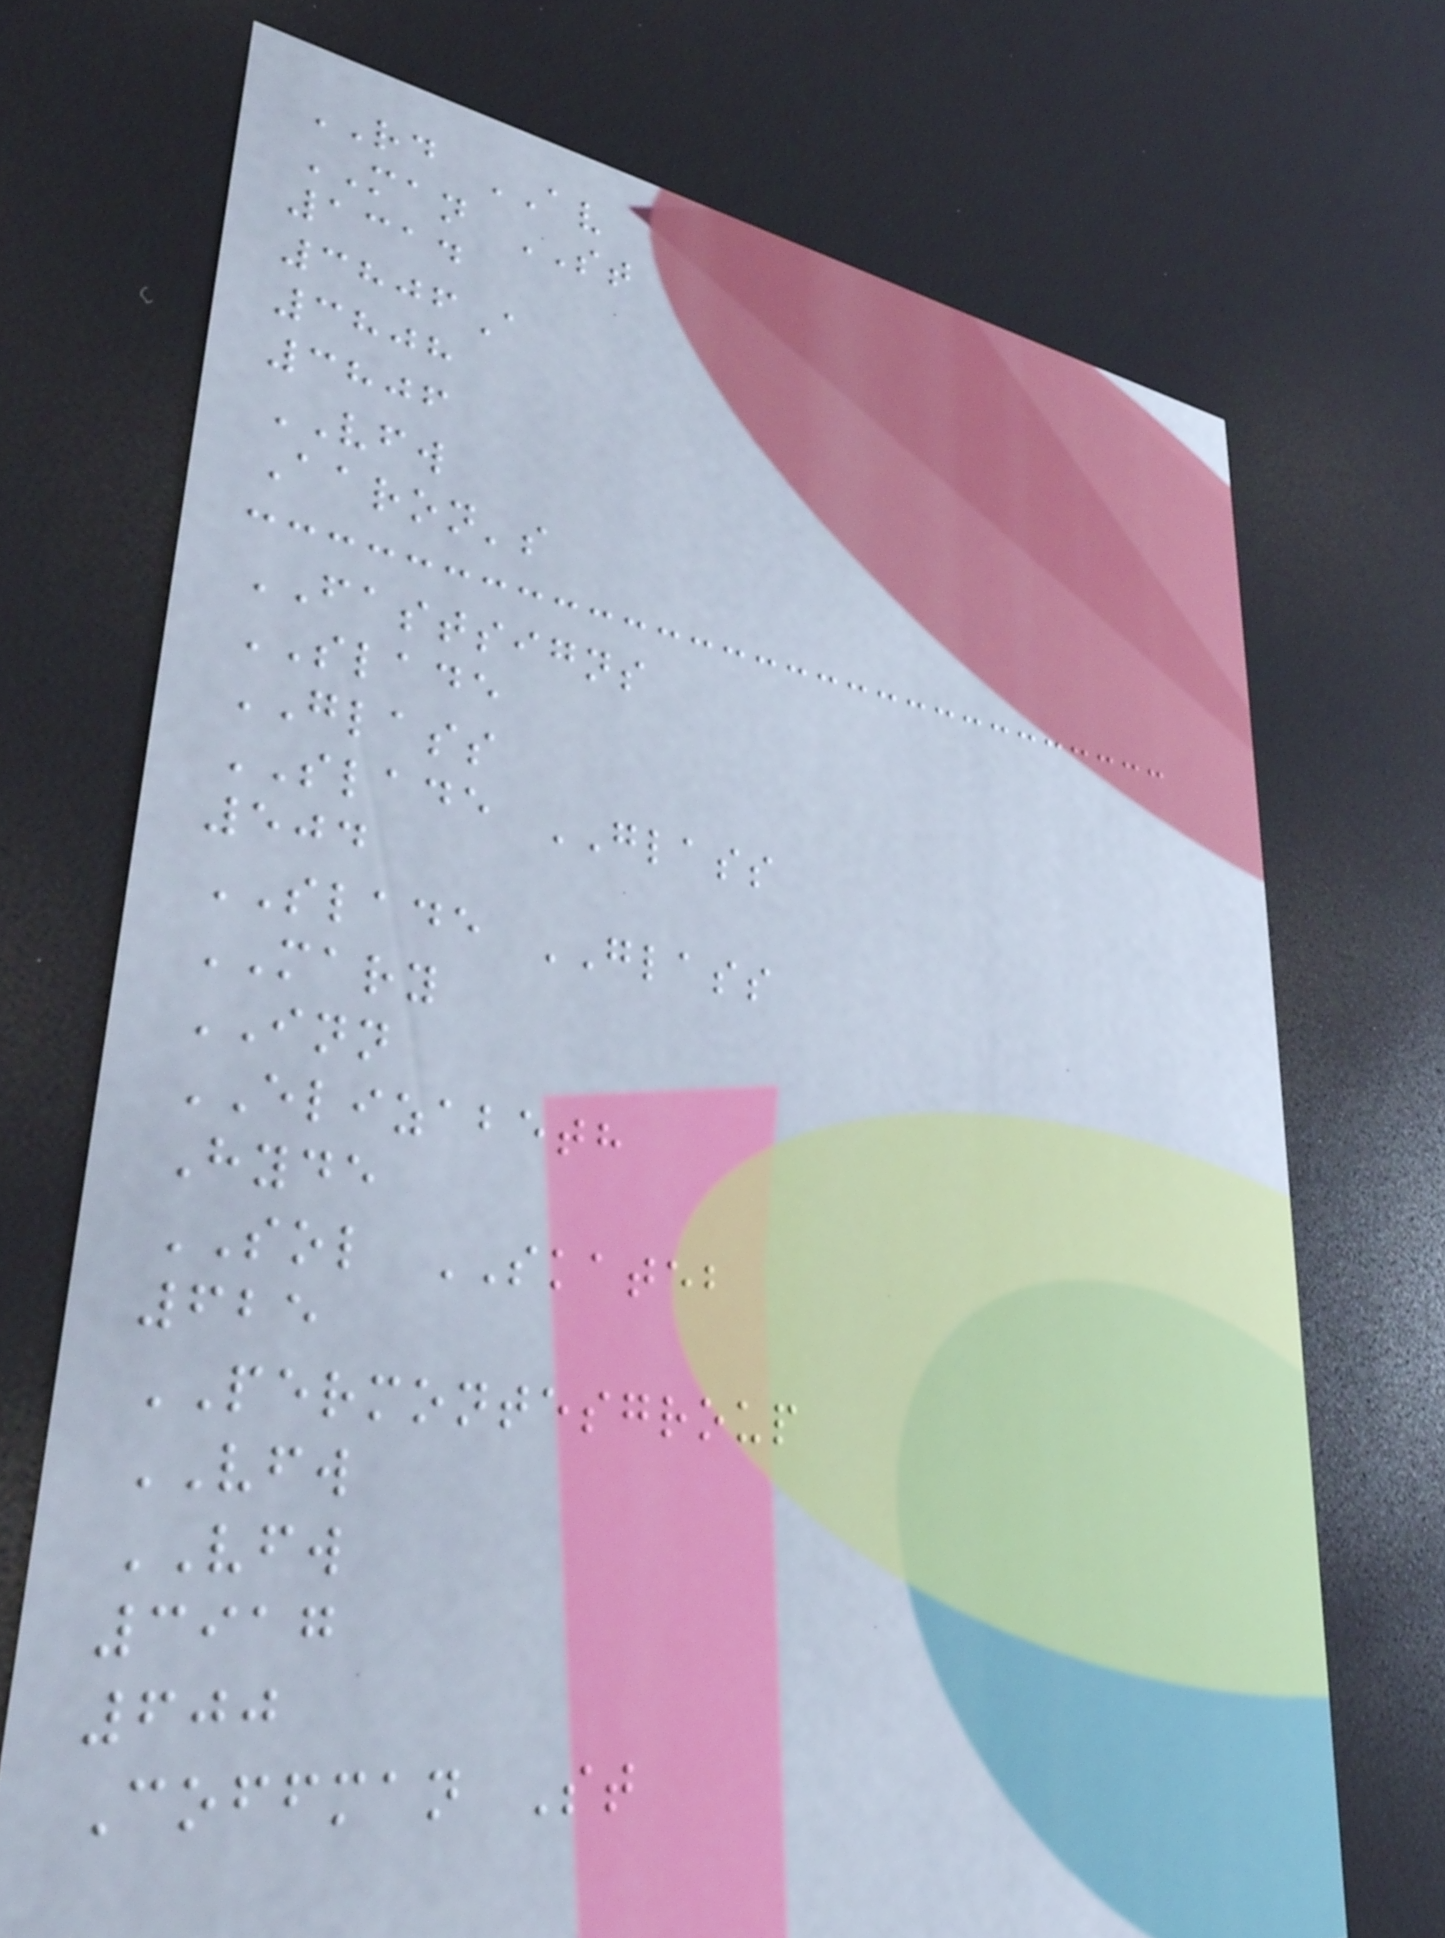RD AV
MAN ST
1314
3806A
3808
3806
VFW
Aaron's
FASTSIGNS
SLADE
GLASS
SLADE GLASS
504
SLADE GLASS
MARY
INN
ELIZABETH
Hyde
SOL SKATEB
625
PERMONTESGROUP
VFW
VFW
3917
600
Coffman St
